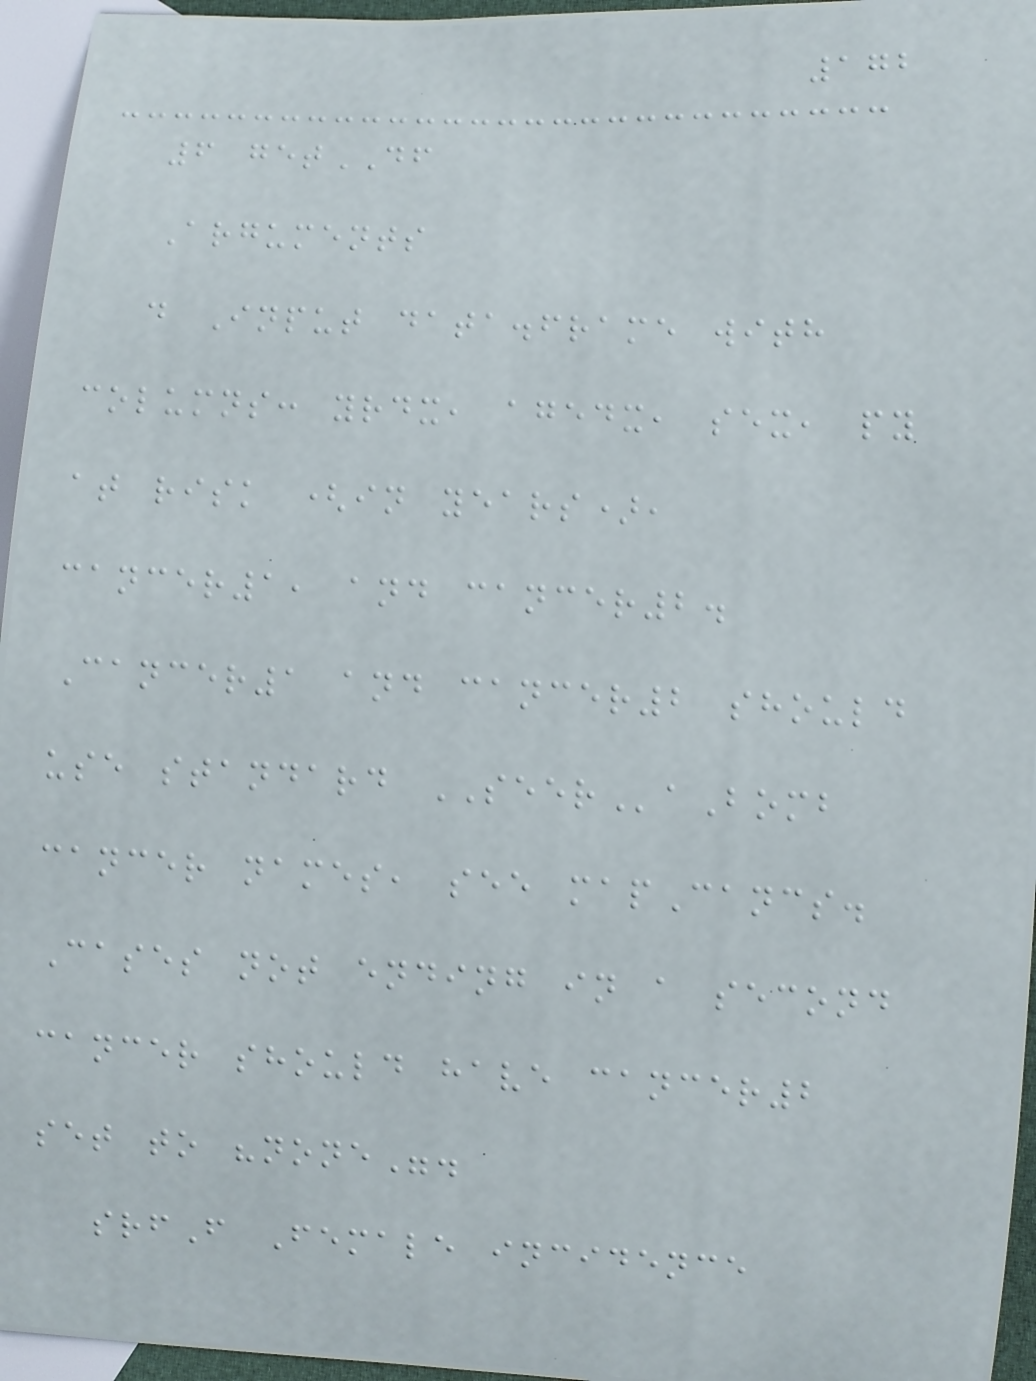172
6 getDF
Arguments
d Input data.frame with
columns: yrdx, agedx, sex, py
at risk (in years),
cancer1, and cancer2.
Cancer1 and cancer2 should
use standard SEERaBomb
cancer names, see mapCancs.
Cases not ending in a second
cancer should have cancer2
set to "none".
srfF Female incidence
